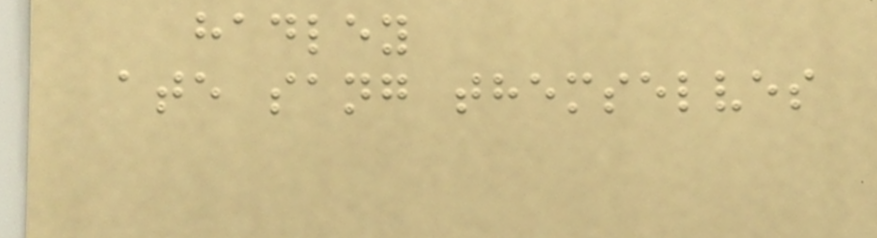hadley
ate sang themselves
